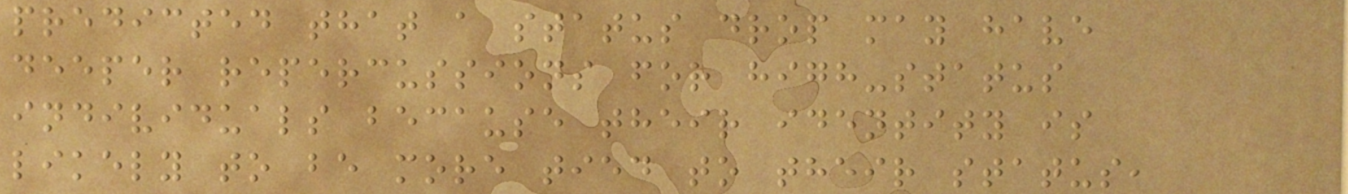predicted that a status drop may have
deeper repercussions for high-status
individuals because their identity is
likely to be more tied to their status,
